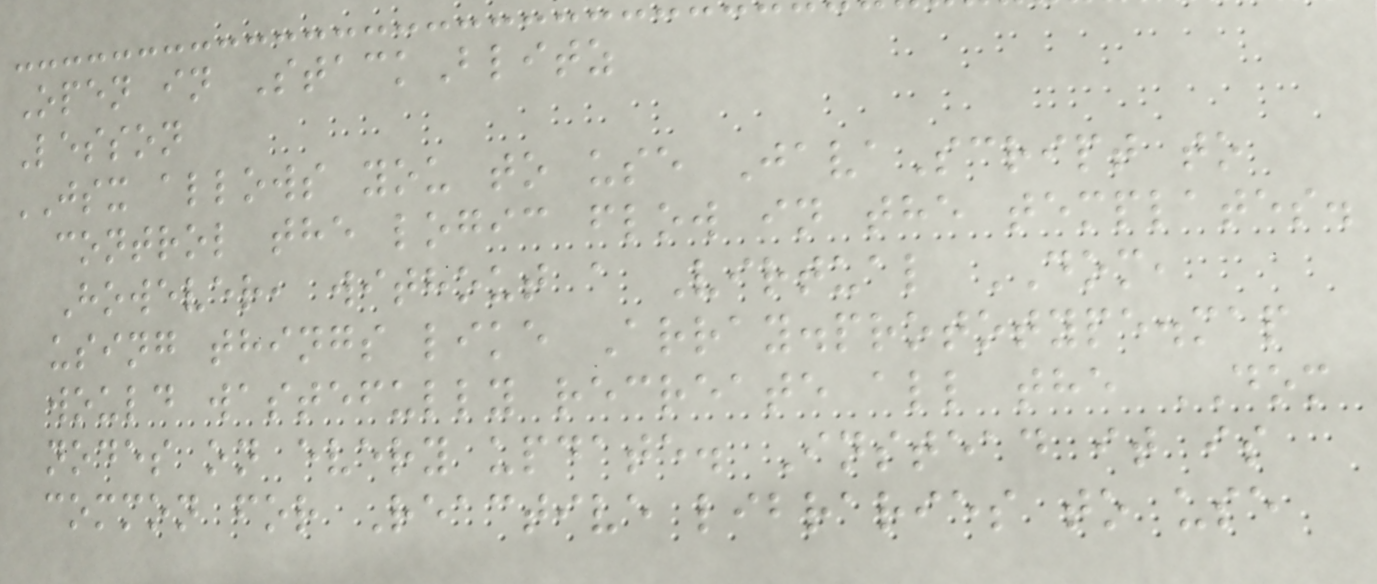Open in StackBlitz
Lesson
JSX allows you to use JavaScript to
control the logic flow in the templates.
However, without a Virtual DOM,
using things like Array.prototype.map
would wastefully recreate all the DOM
nodes on every update. Instead it is
common for Reactive libraries to use
